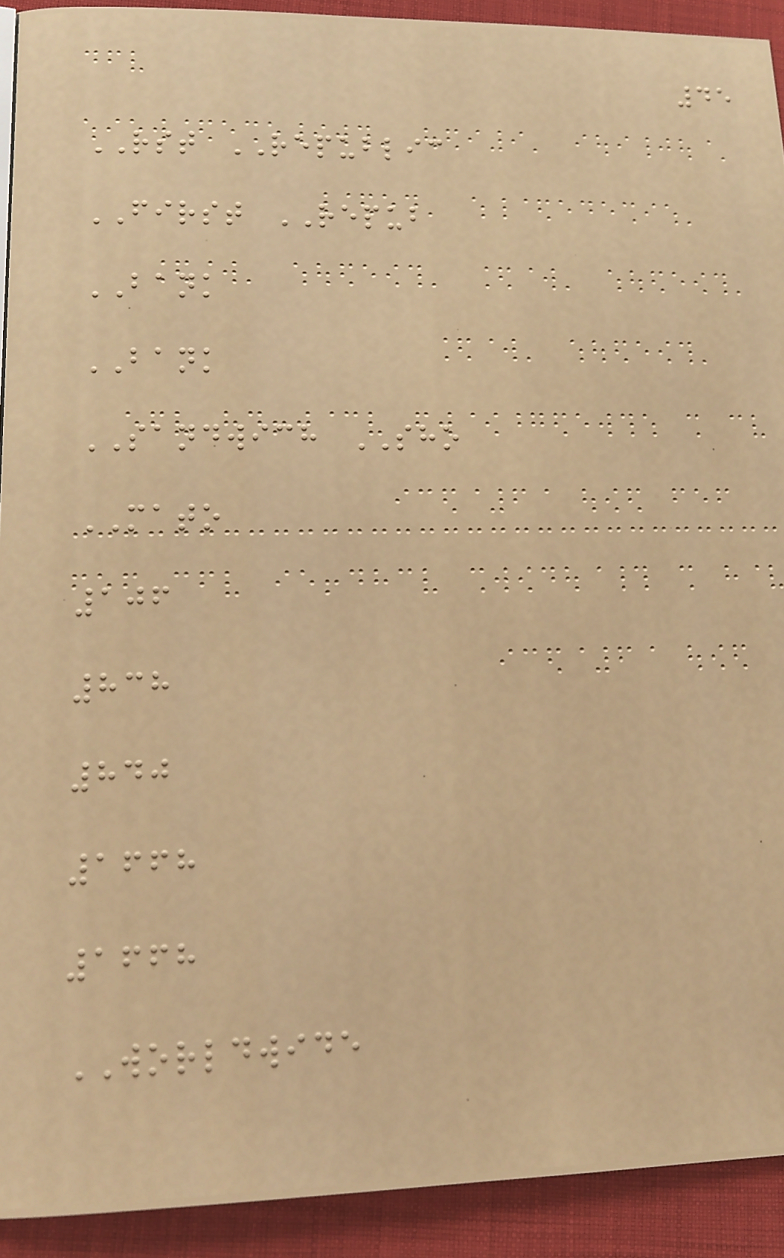45
RST REPUBLIC
FIRST REPUB
BANK
BANK
SANDWICH SHO
MATO
106
838
840
1668
1668
WORLDWIDE
